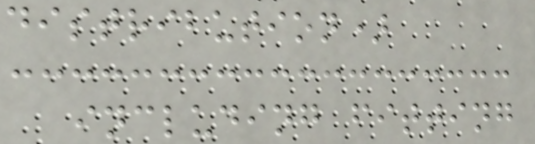distribution)
including fitting
